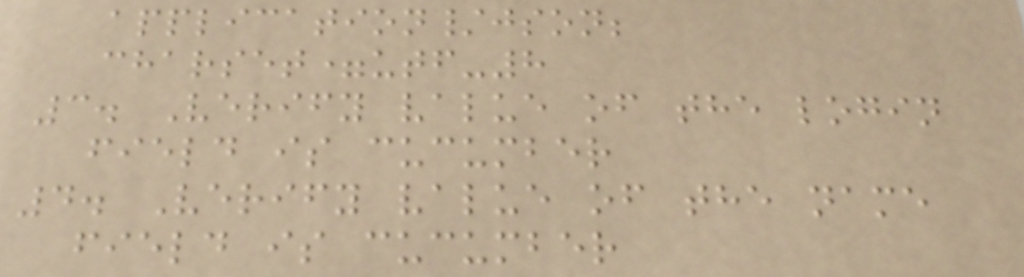application/json;
charset=utf-8
3. Verify value of the login
field is cucumber
4. Verify value of the name
field is cucumber
